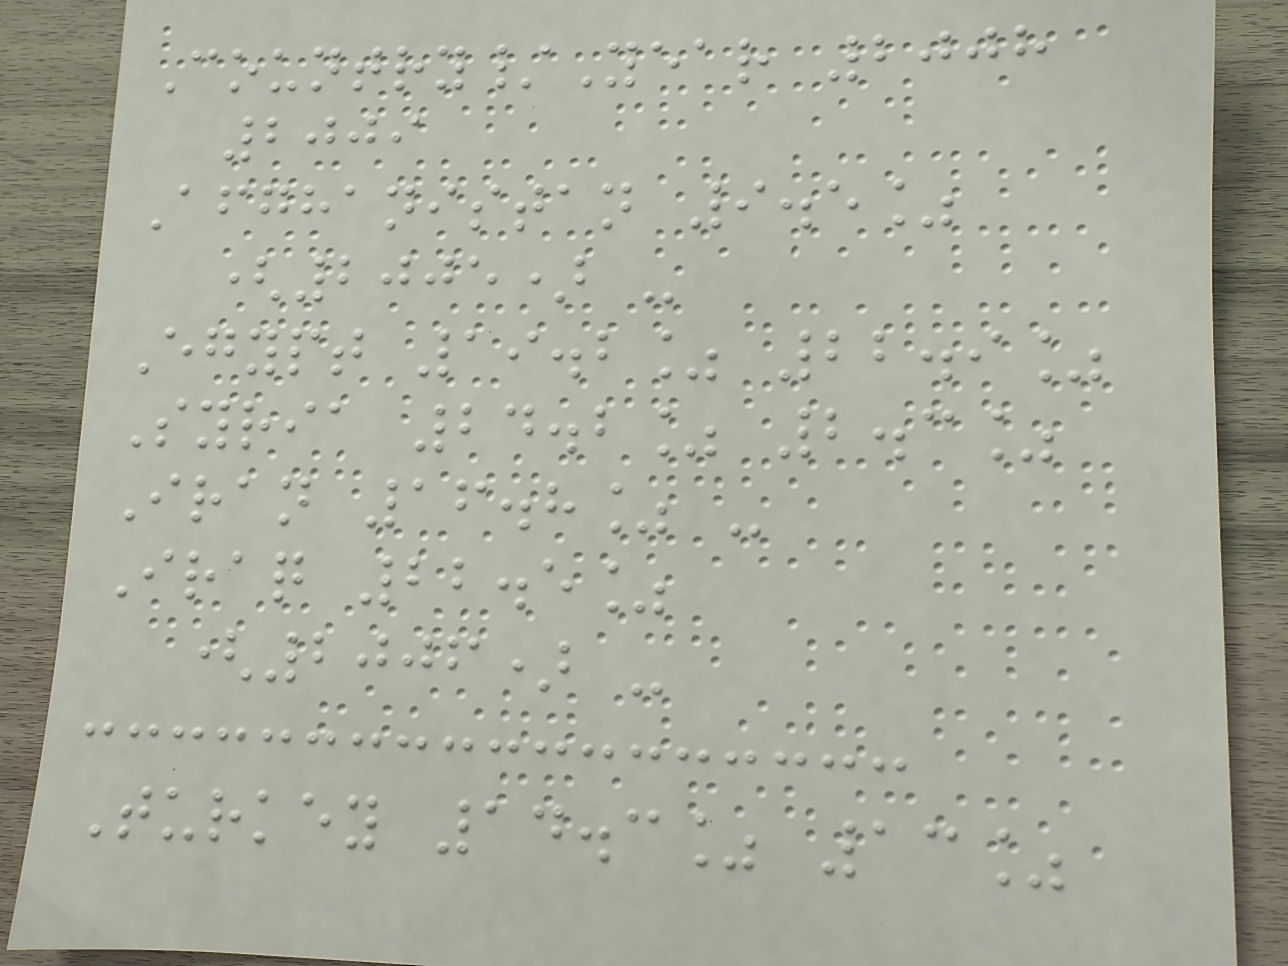Country/Year 2008
2009
Afghanistan 9.5%
(2005) -
Egypt 19.2% 22.9%
Syria 24.2% 2.3%
Iran 16.8% -
Iraq 22.5%
(2006) -
Turkey 14.3% 13%
